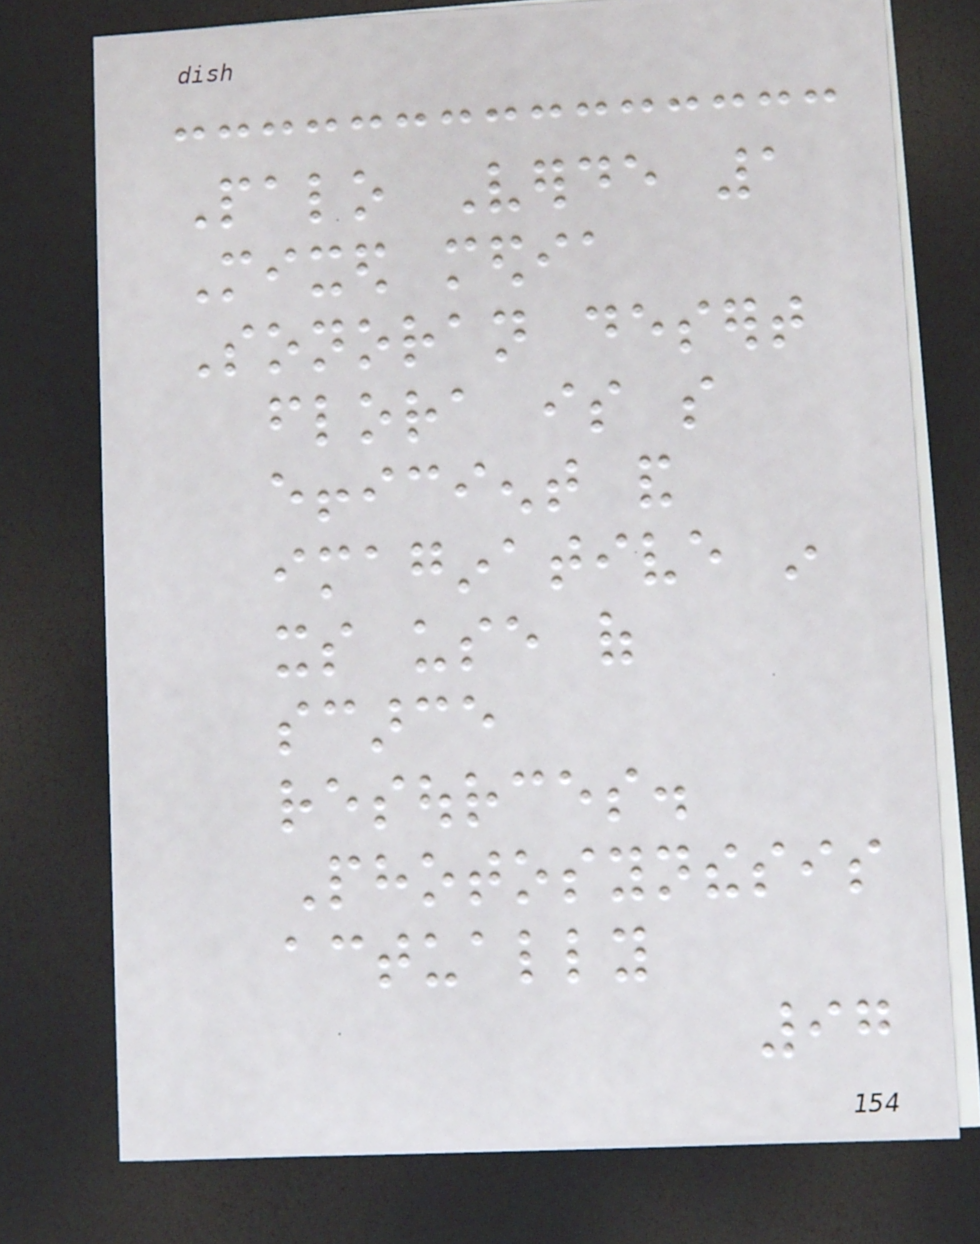Palo Verde 1
Mixed media
Sonoran desert
flora is so
efficient and
imaginative in
its use of
scarce
resources.
Photosynthesis
actually
97
